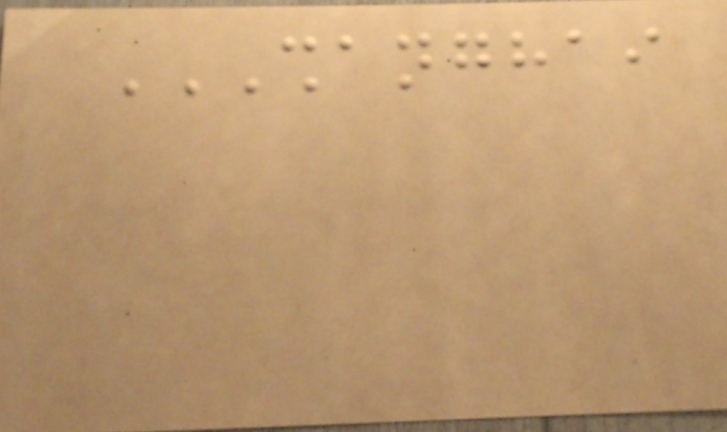SHANGHAI
